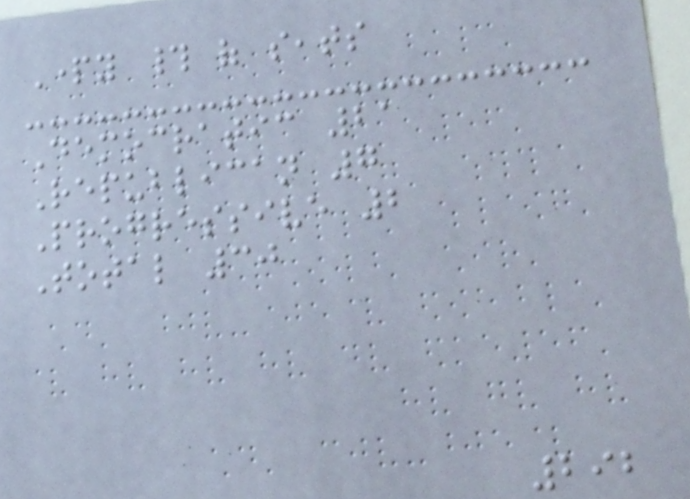Party # of seats
Democratic 21
Republican 7
Progressive 2
Total 30
292
